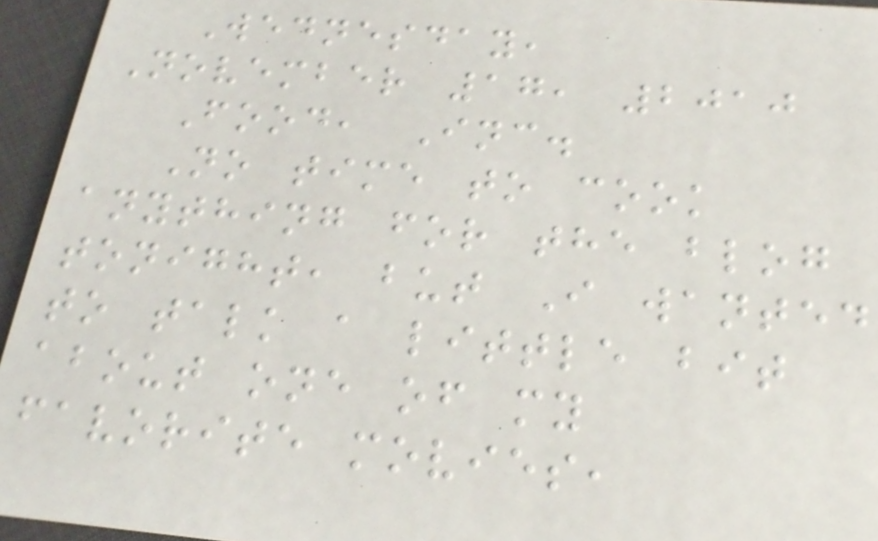Wednesday,
November 17, 2010
Food, Inc.
No time to cook
anything for the blog
tonight, but I wanted
to talk a little bit
about one of my
favorite movies,
